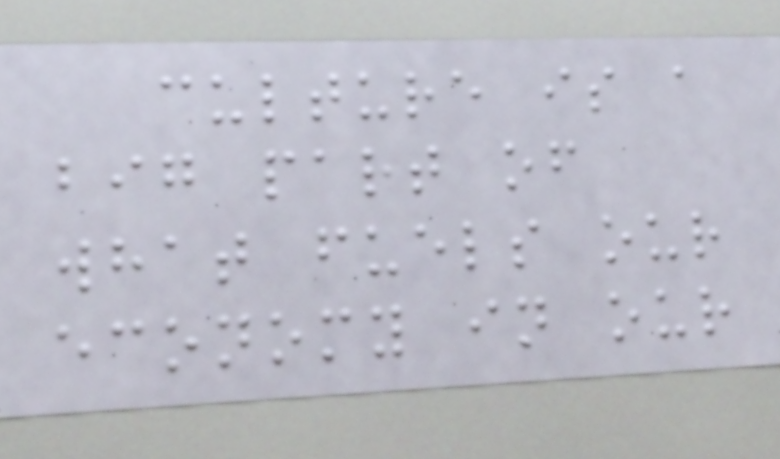culture is a
big part of
what fuels our
economy in our
